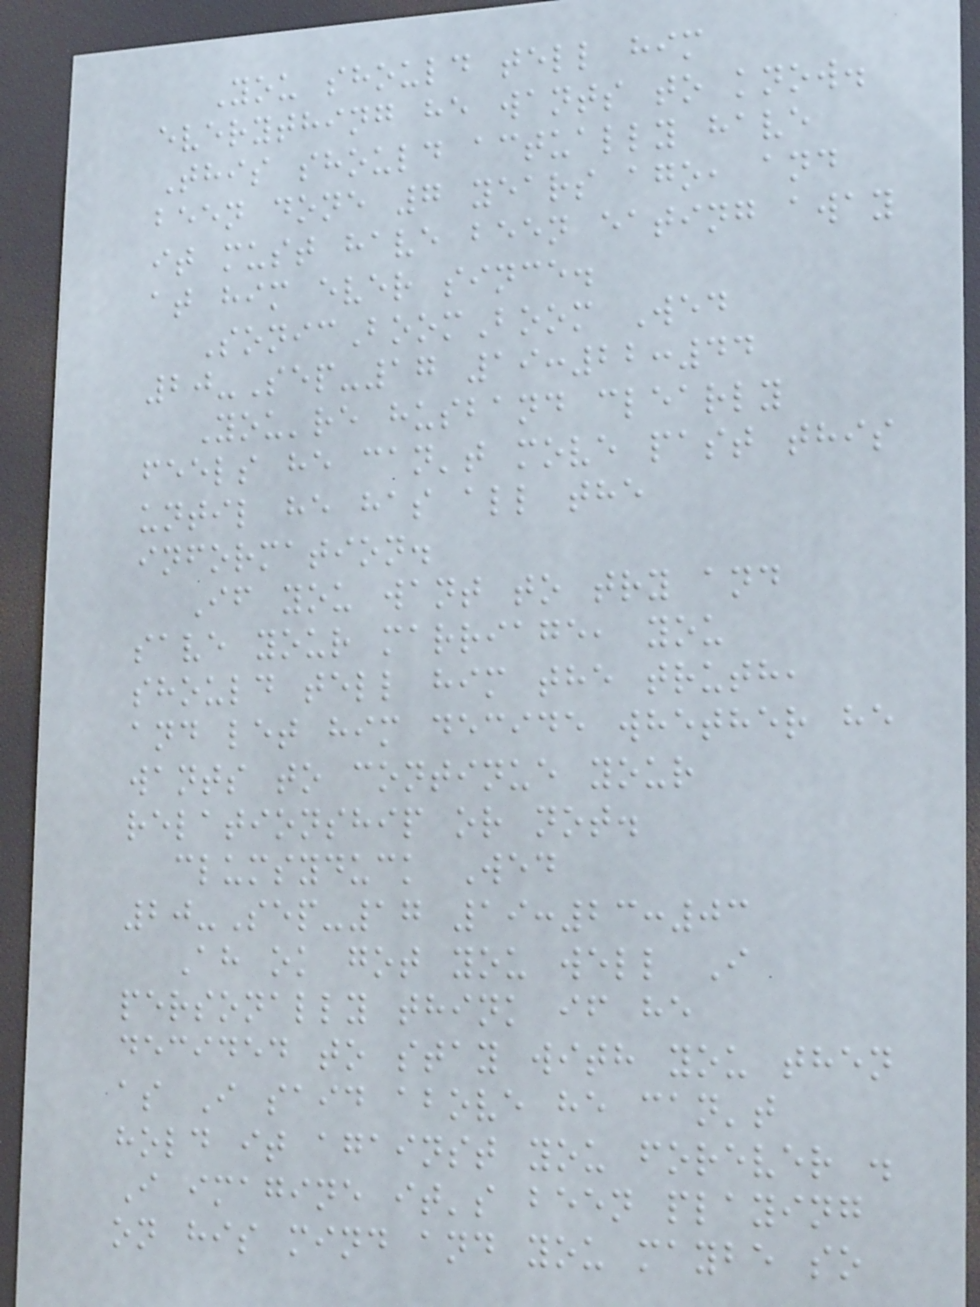You should tell him
everything he wants to know.
This should actually have
been done 7 years ago, and
it must have been eating away
at him ever since.
SonicBoomBoom Wed
20-Sep-17 19:22:44
You're husband clearly
feels he can't move past this
until he has all the
information.
If you want to try and
save your marriage, you
should tell him the truth,
and let him decide whether he
wants to continue your
relationship or not.
clumsyduck Wed
20-Sep-17 19:23:03
Ah ok got you well I
personally think if he
decided to stay with you then
as I said above he can't
hold it against you forever .
I imagine it's been playing
on his mind and you maybe so
